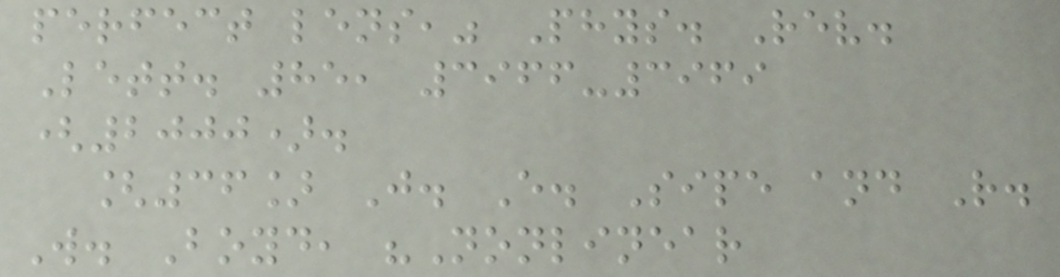perfect lens," Phys. Rev.
Lett. 85, 3966-3969
(2000).
[36] J. E. Sipe and R.
W. Boyd, "Nonlinear
